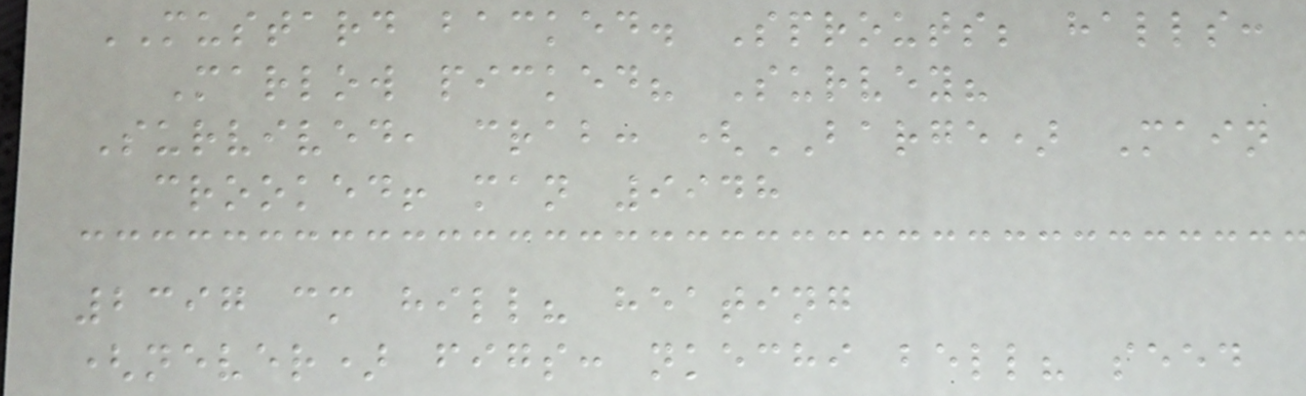MUSTARD backed. Sprouts; halls:
Marlow picked? Survey?
Survived, crab: (BARGE) Main
crooked! man 9948
2397 cm hill? heating
(never) figs: nkechi bell? seed
